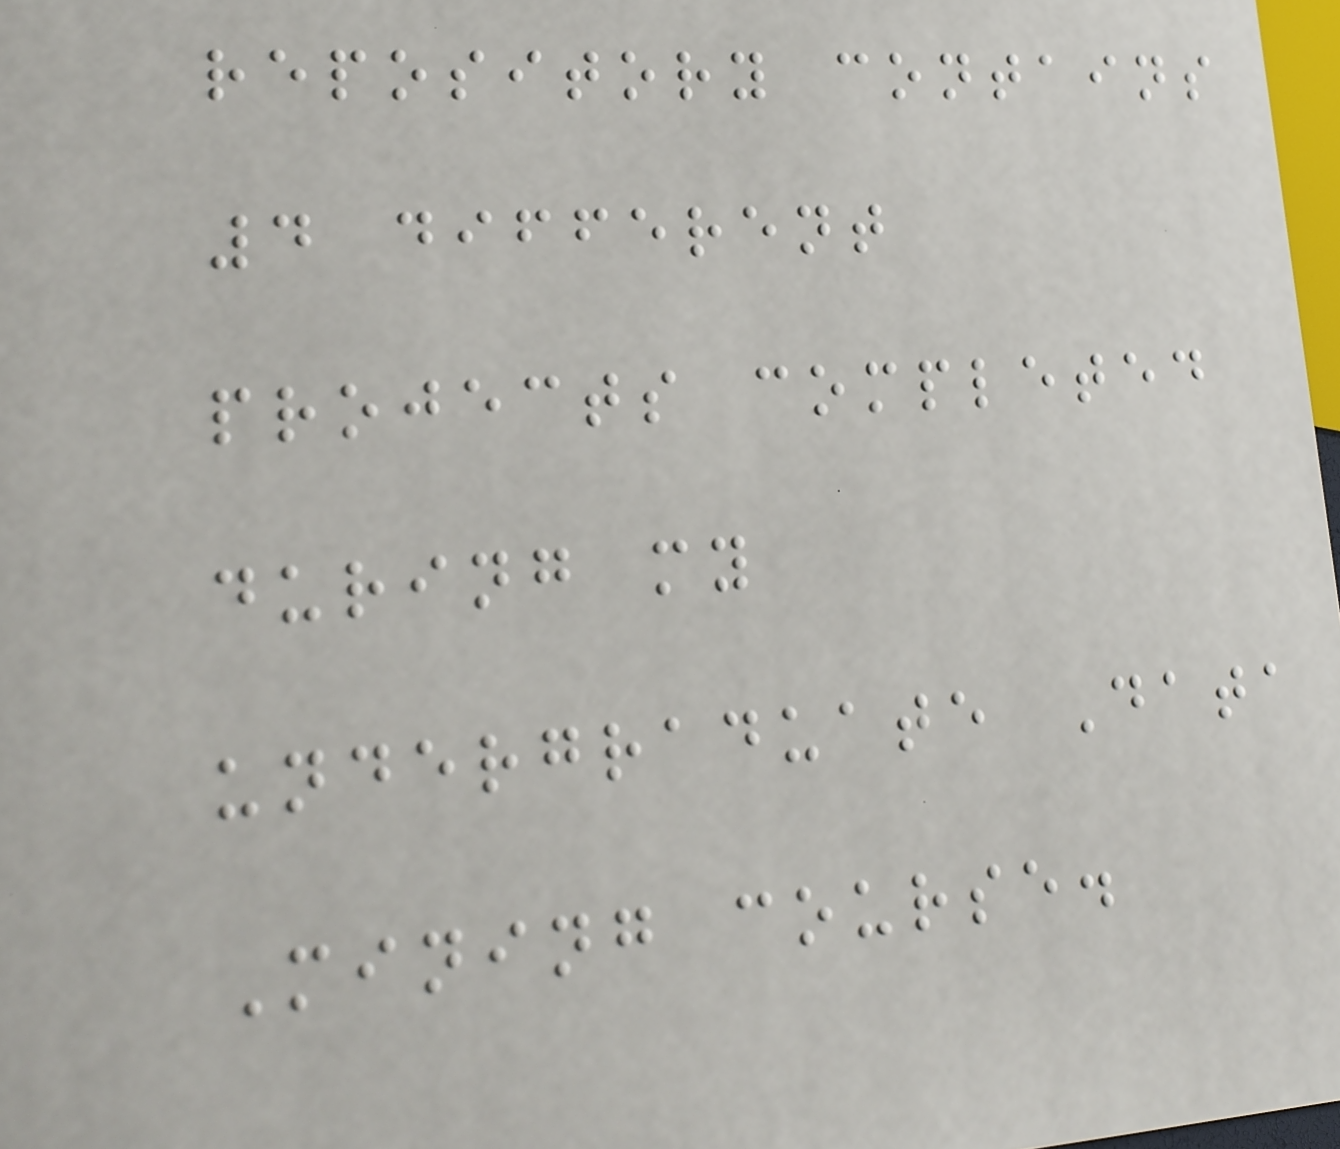repository contains
4 different
projects completed
during my
undergraduate Data
Mining course.
